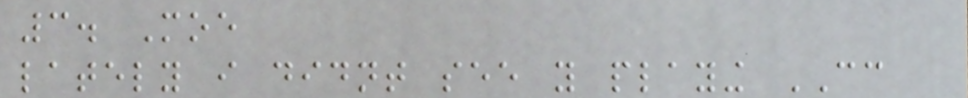3. Moe
lately i didnt see you playing CC
